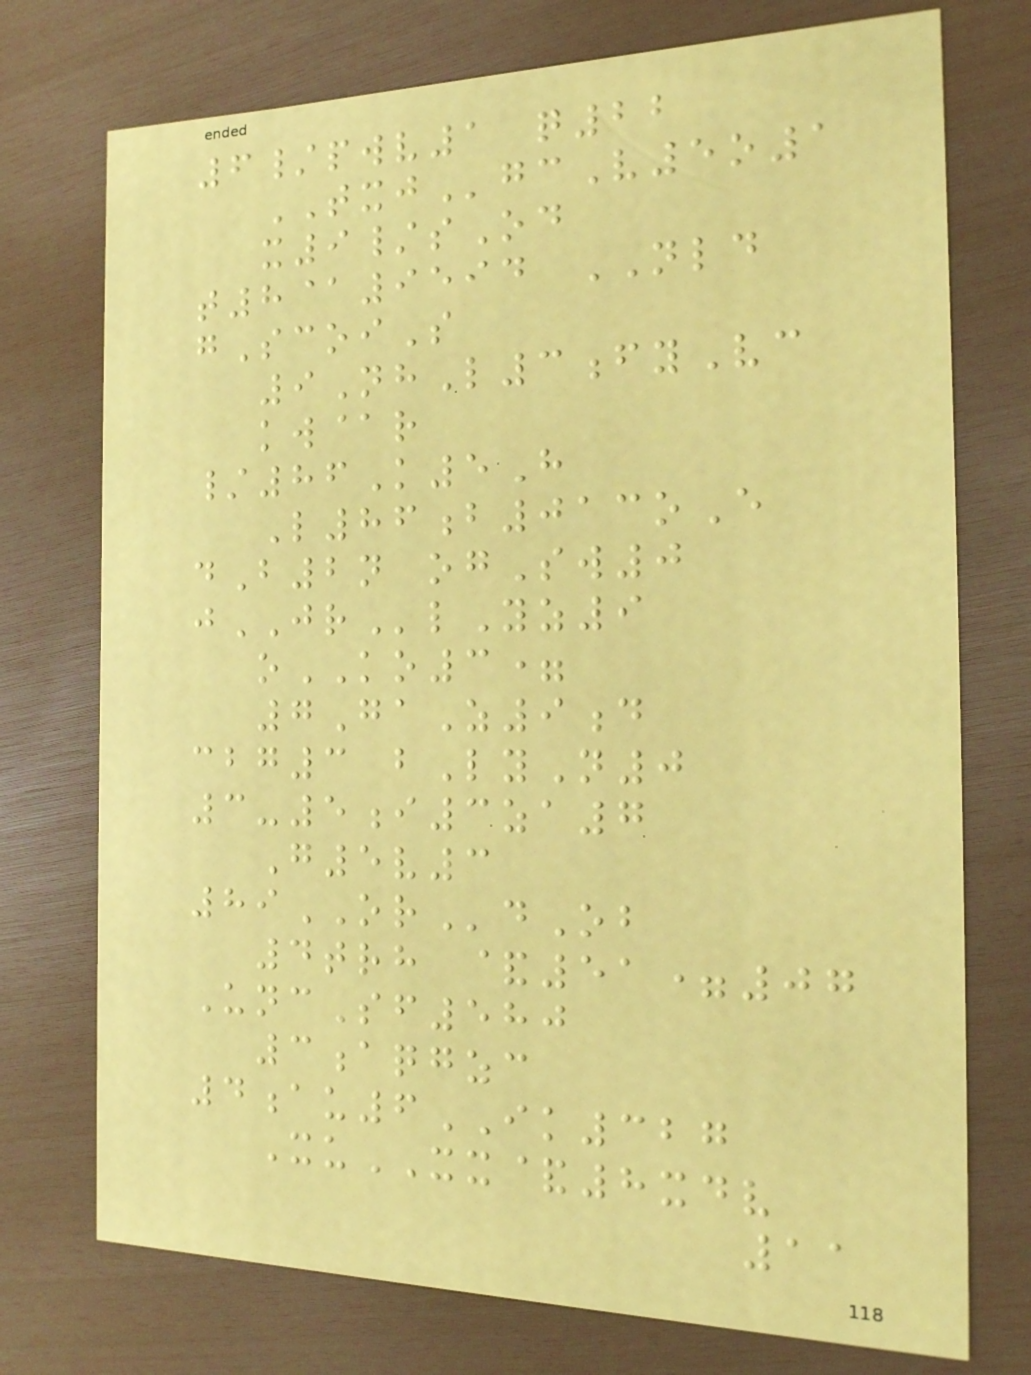6/pwv1 q22
TXJgcV5o1
x9/sOd
t8@9594 NLD
gScoiS
9NhL3fyVc
kw@r
/86K5H
L86b013oE
dB2n ogSw0
jJRlYz9
oKO3=
7GaZ9d
cbg3 bLyN0
3-5i3za7
G5v3
89ORdOb
4trh &51=07
UncSf580
3aqgzc
4au6IK327
XuXX&8xdv
11
